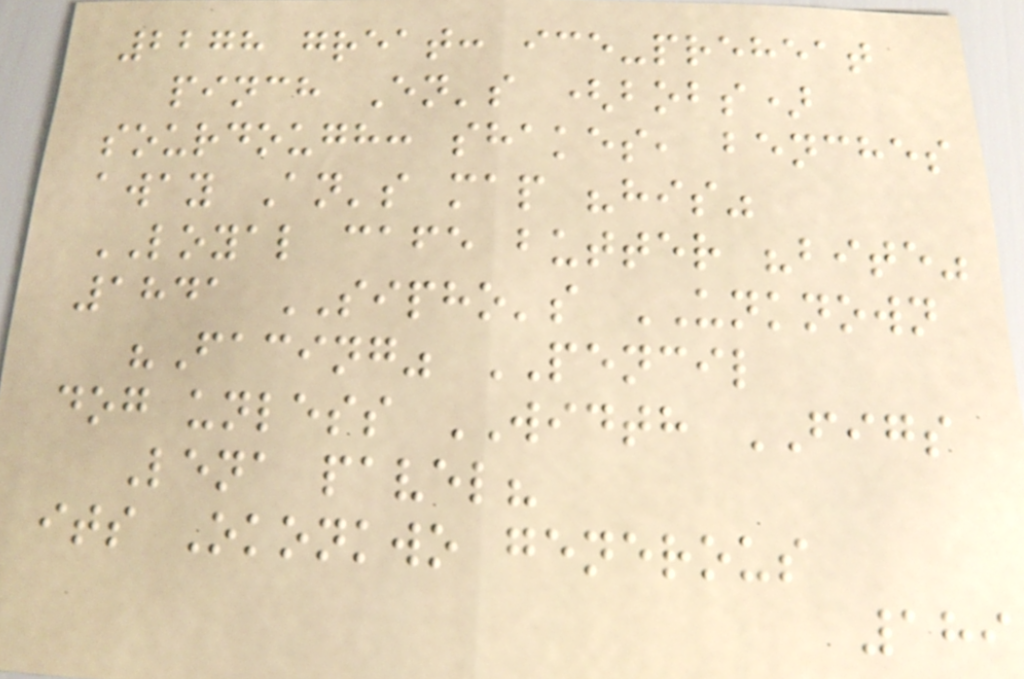2278 great: ice-preheat
pinch En's (bobs)
sourdough: shakes, benches
away An's map "his"
LOYAL cafe butter "bite"
1841 SIPHO's UNKNOWN
"Facing" PENCIL
dog unless WIDTH FIGS
Lena pavel?
its Okonkwo generous
189
